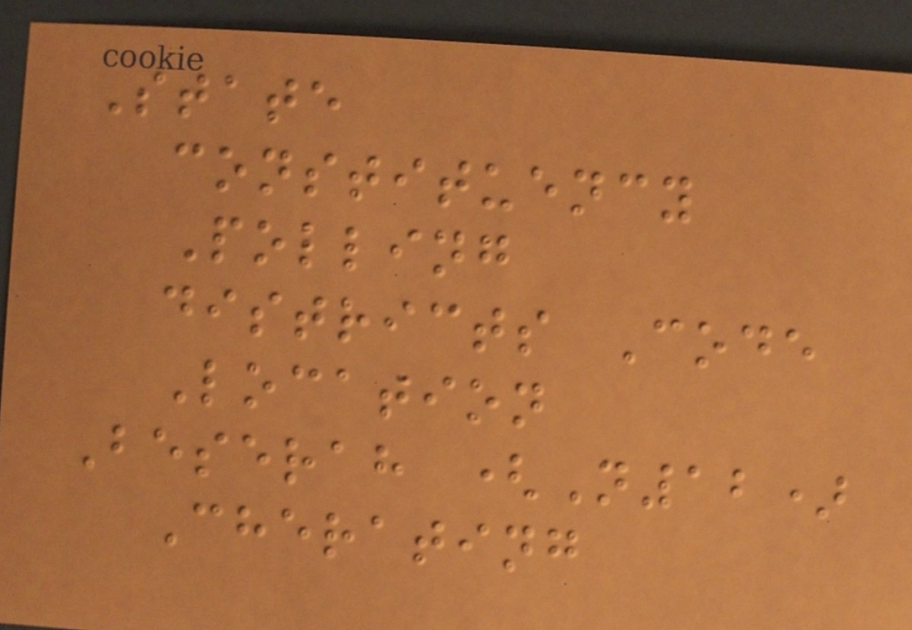State
constituency
Polling
districts Code
Location
Beserah (N12)
Cherating
